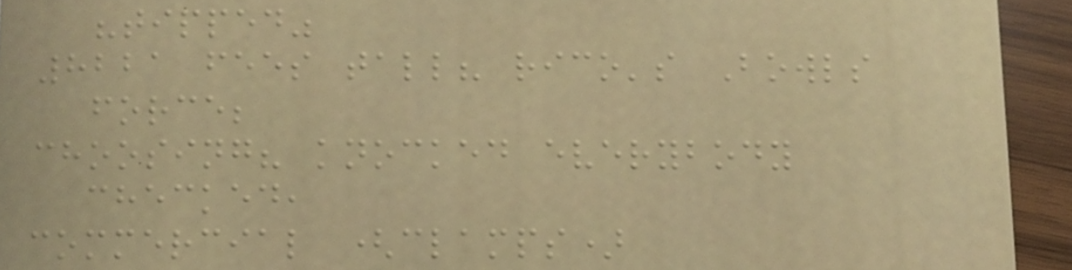"tipped"
8221 fees tall? rico's Bowls
force;
choosing? knocked everybody
checked,
commercial (clamps)
